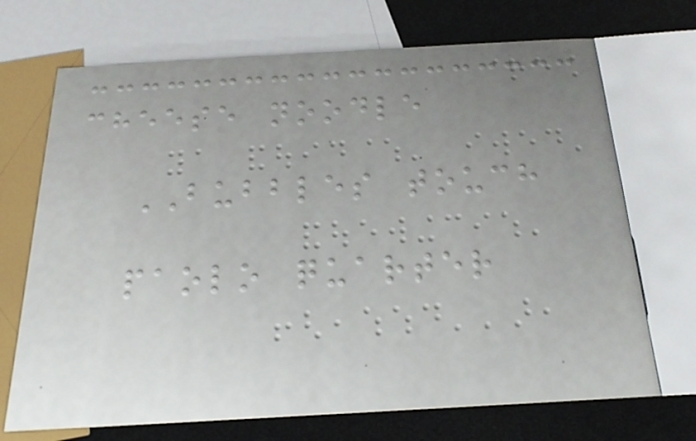cheese noodle
BUBBLES touch
paolo quarter
